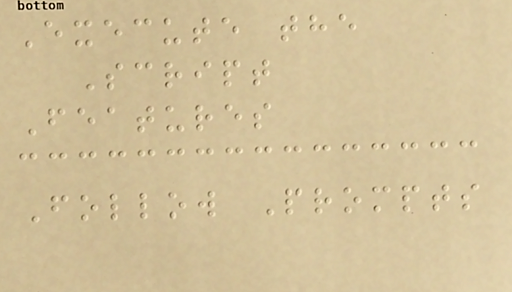Execute the
Script
Features
Follow Prompts
